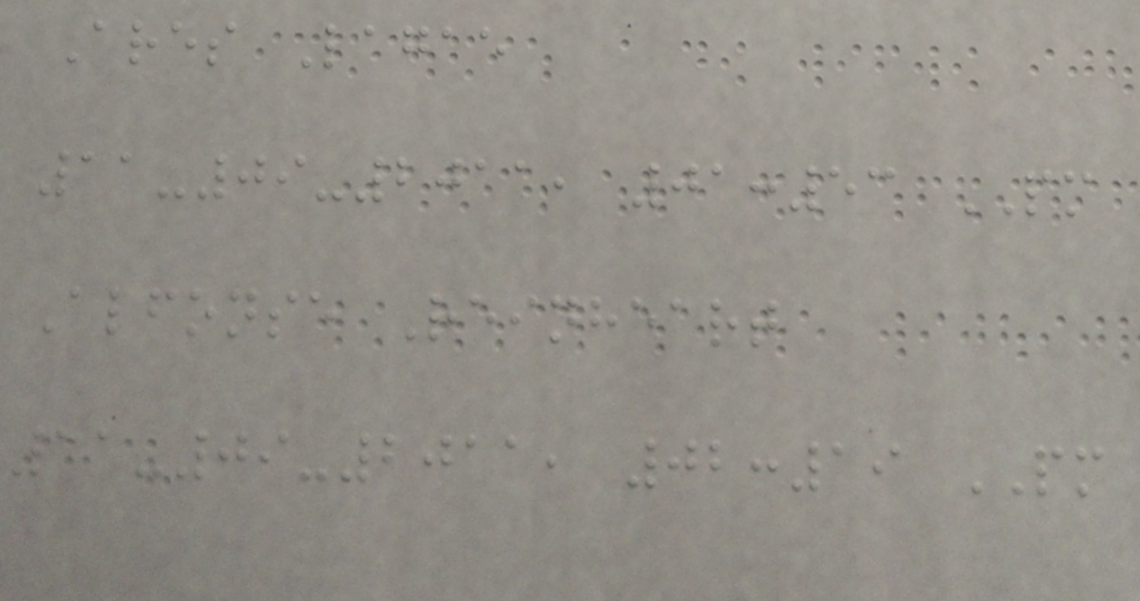Ares Lagae
11-09-2011, 01:53 PM
Alfonse Reinheart
11-09-2011, 02:19 PM
